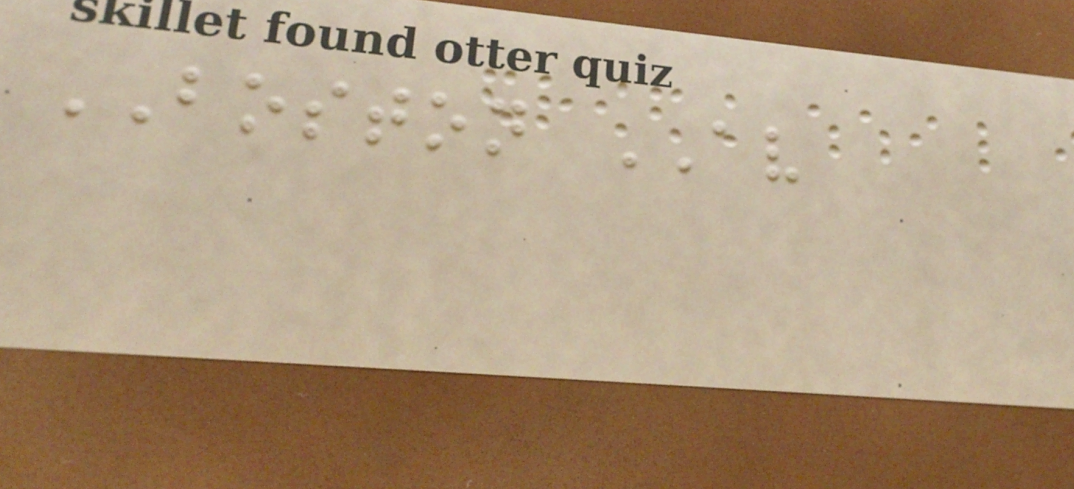BOSTON AV
